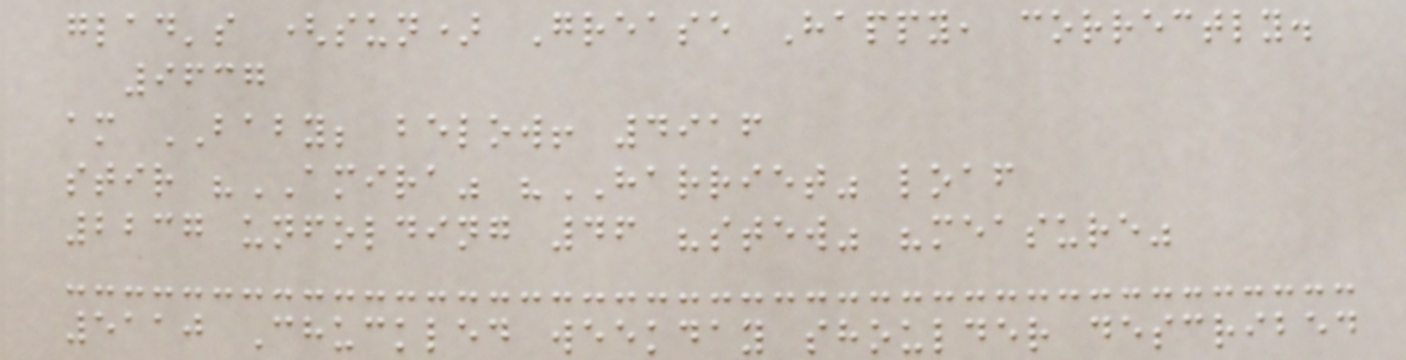glad's (sun) Grease Happy, correctly.
9637
am BABY; below! 4916
stir "AMIRA" "HARRIET" loaf
2237 unfolding 46 "stew" "measure"
5110 Chuckled weekday shoulder described
